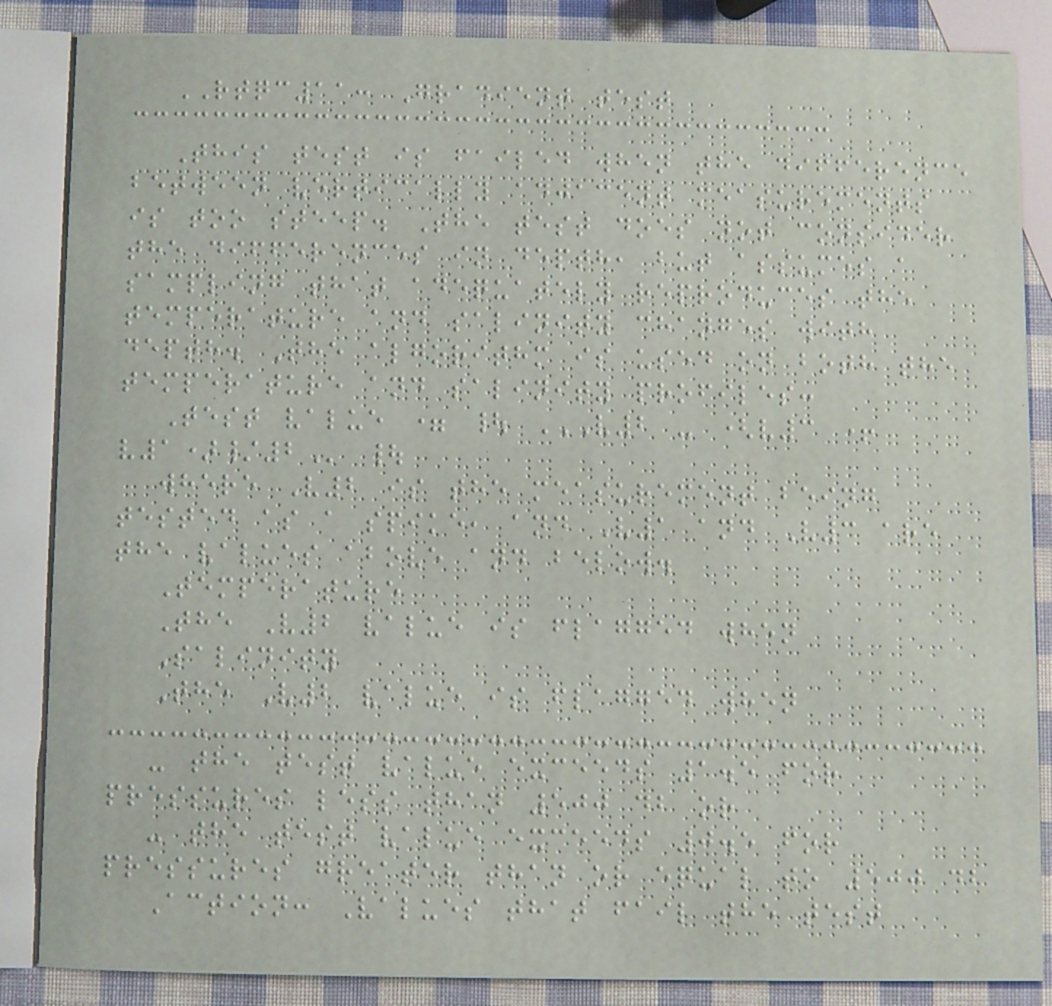RTQC11: Gradient test
This test is failed when the difference
between vertically adjacent measurements
is too steep. The test does not consider
the differences in depth, but assumes a
sampling that adequately reproduces the
temperature and salinity changes with
depth. The algorithm is used on both the
temperature and salinity profiles:
Test value = | V2 - (V3 +
V1)/2 |
where V2 is the measurement being
tested as a spike, and V1 and V3 are
the values above and below.
Temperature
The V2 value is flagged when
Salinity
The V2 value is flagged when
- the test value exceeds 1.5 for
pressures less than 500 db or
- the test value exceeds 0.5 for
pressures greater than or equal to 500 db
Action: Values that fail the test
